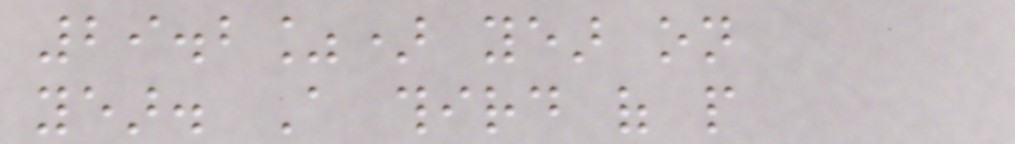29.2%) year on
year. A third of people
